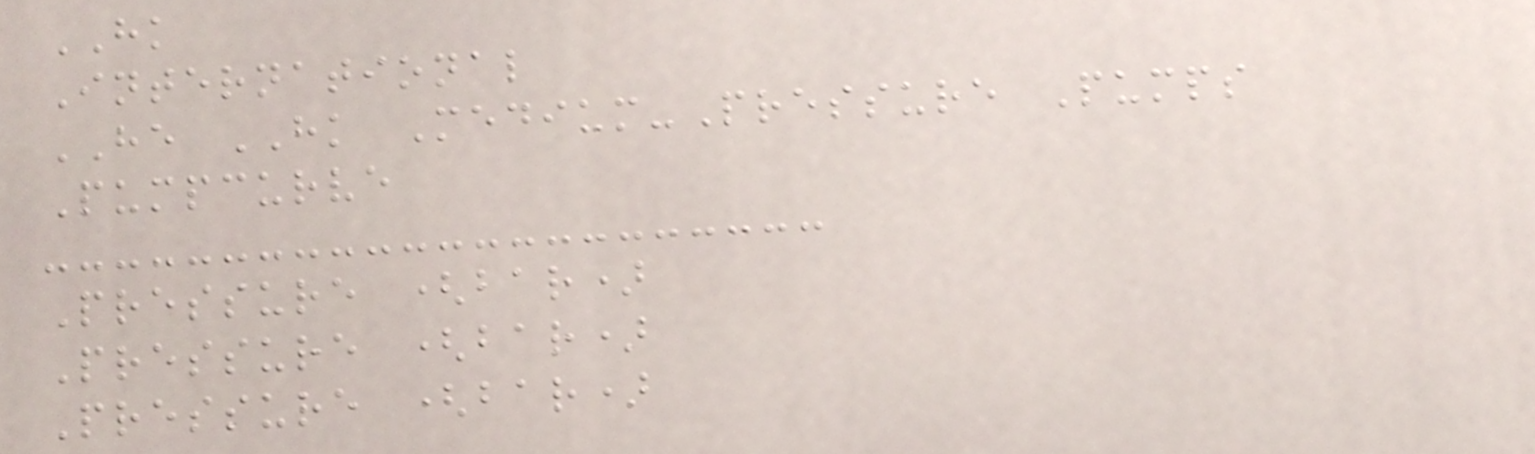HK
International
HE HK Medium-Pressure Pumps
Pumpcurve
Pressure (bar)
Pressure (bar)
Pressure (bar)
